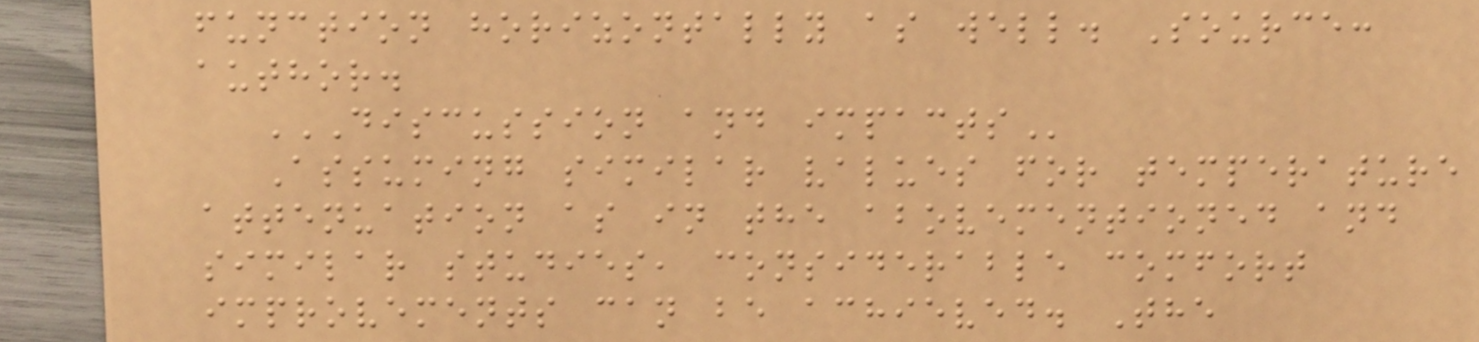function horizontally as well. Source:
author.
DISCUSSION AND IMPACTS
Assuming similar values for temperature
attenuation as in the abovementioned and
similar studies, considerable comfort
improvements can be achieved. The
